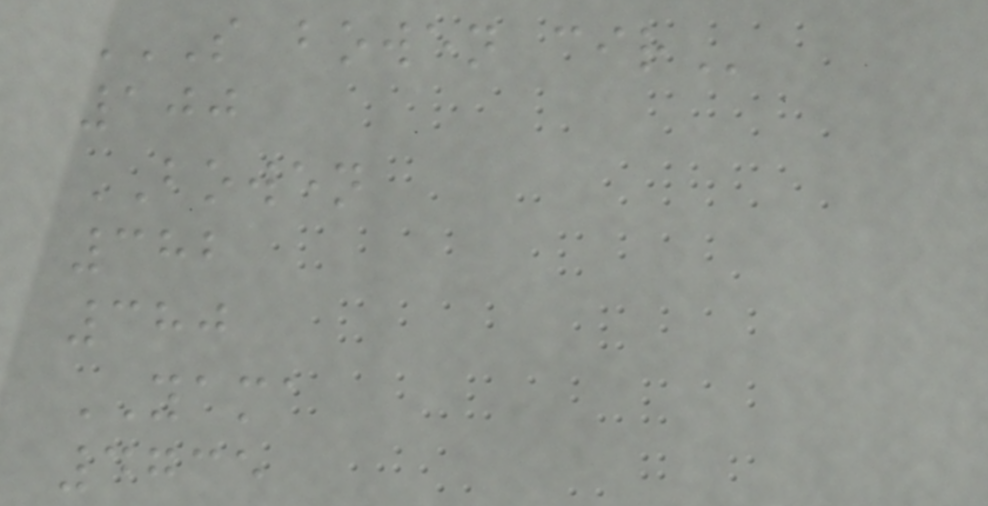S BOWEN CIR
100
BOWEN
382
380
YAMA
4735
